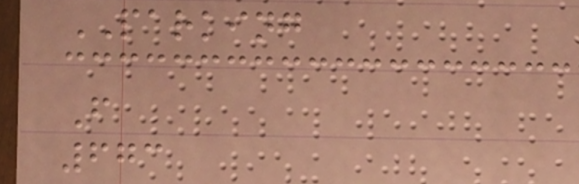PARKING
F
673
